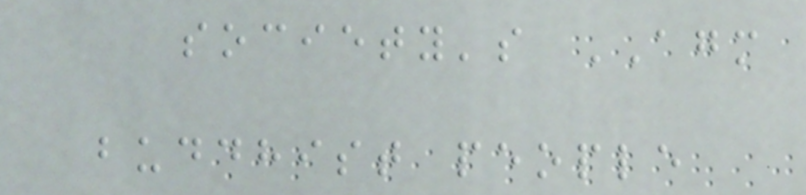society's AGM
buddhist people
